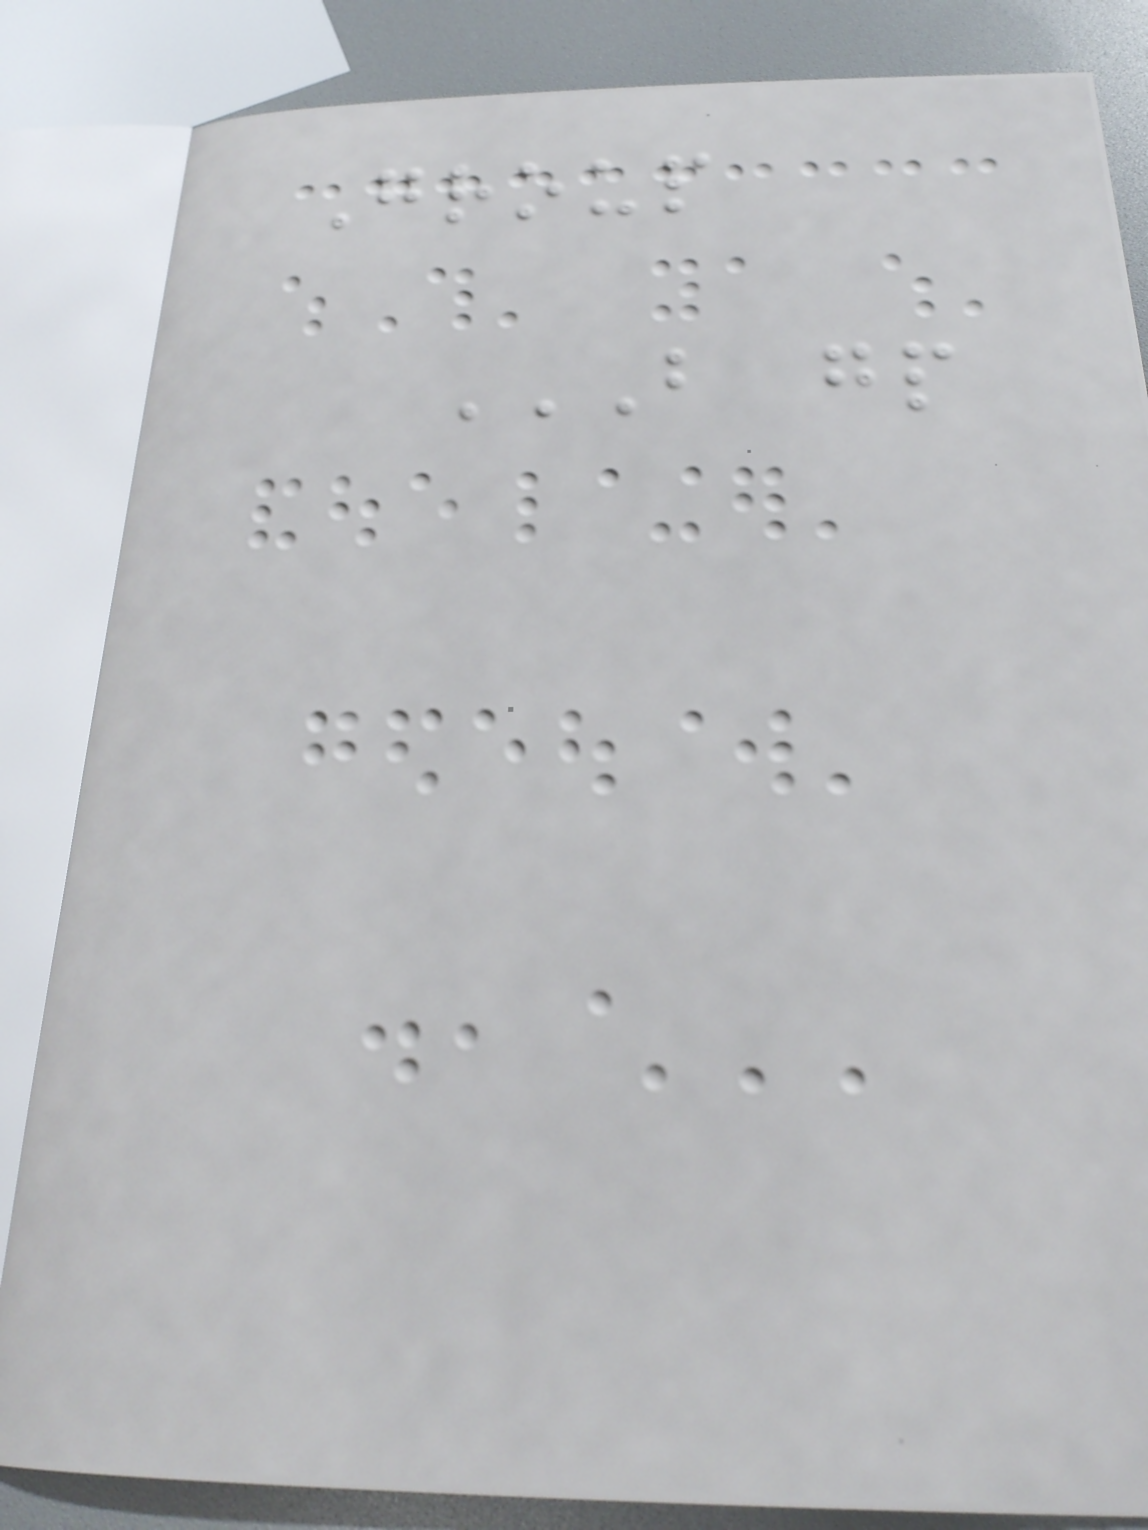Group
B GP
